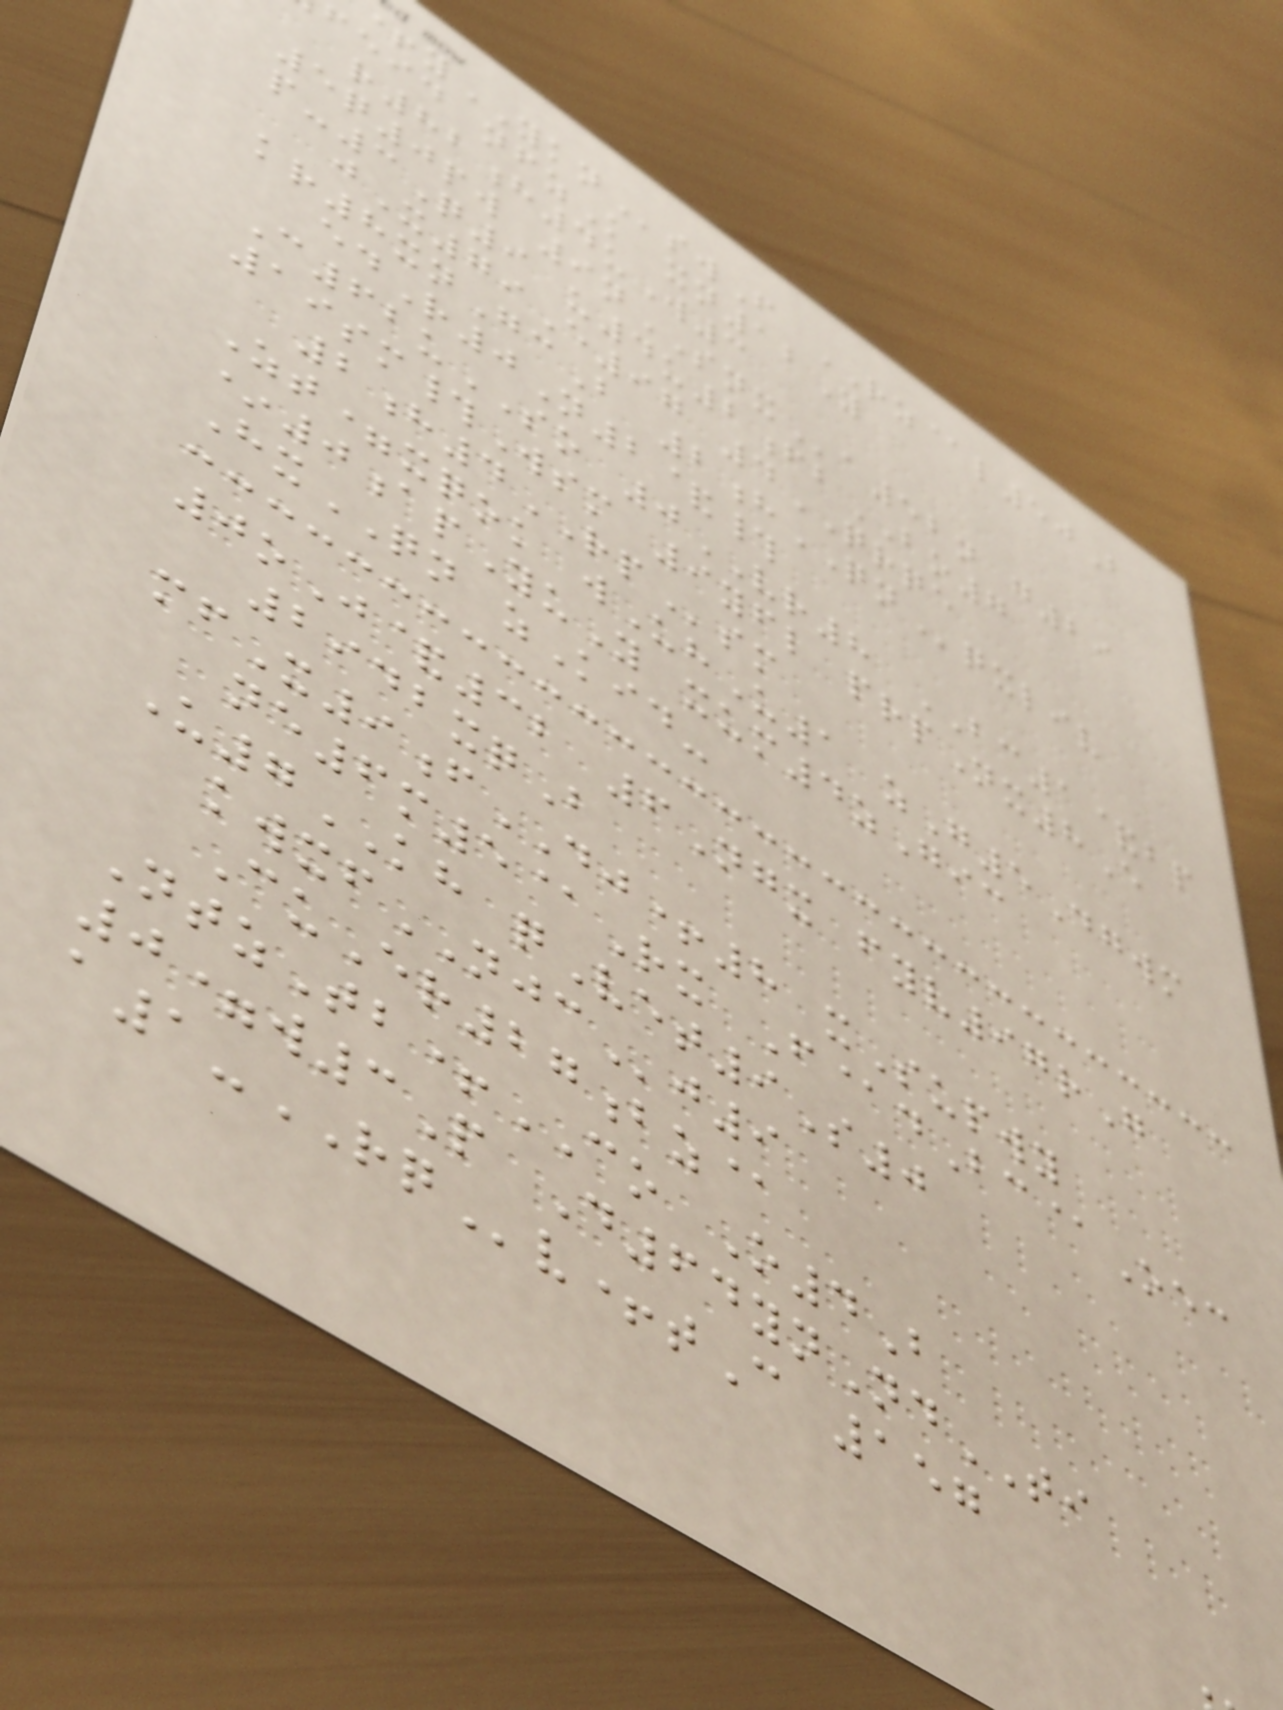yYKNswF RZ@l50B
feid nfzK xn12Y
r82h4uW3
5q0pw 9nSNXa52n g29
p-3Q9 u4u2fbBO7
jX79E97 4QRQE
kr8xnGcB 2hQNqxliv
edR0N2&#
C62uSO 0VR8 BC1&bp
19sm#Wsm 9yfl prpNx8E
2h4RPsm
Zt=xqok wUhU1 zG5Dgwm
*0apYuY xum4zGic
HxQN zKid-
0oJ&32 6Ngx fyv97rG
2942xqB
mfX9fDJ+8 xSupwy
ne6m5@Rx F@dBc@Oec
U7KH qVet9S0
kwxfNJCj9
CuEr27bz@
NtzTb+CO O4B
0=w3P D64ynNdTI
a1-RQv+tC 157
